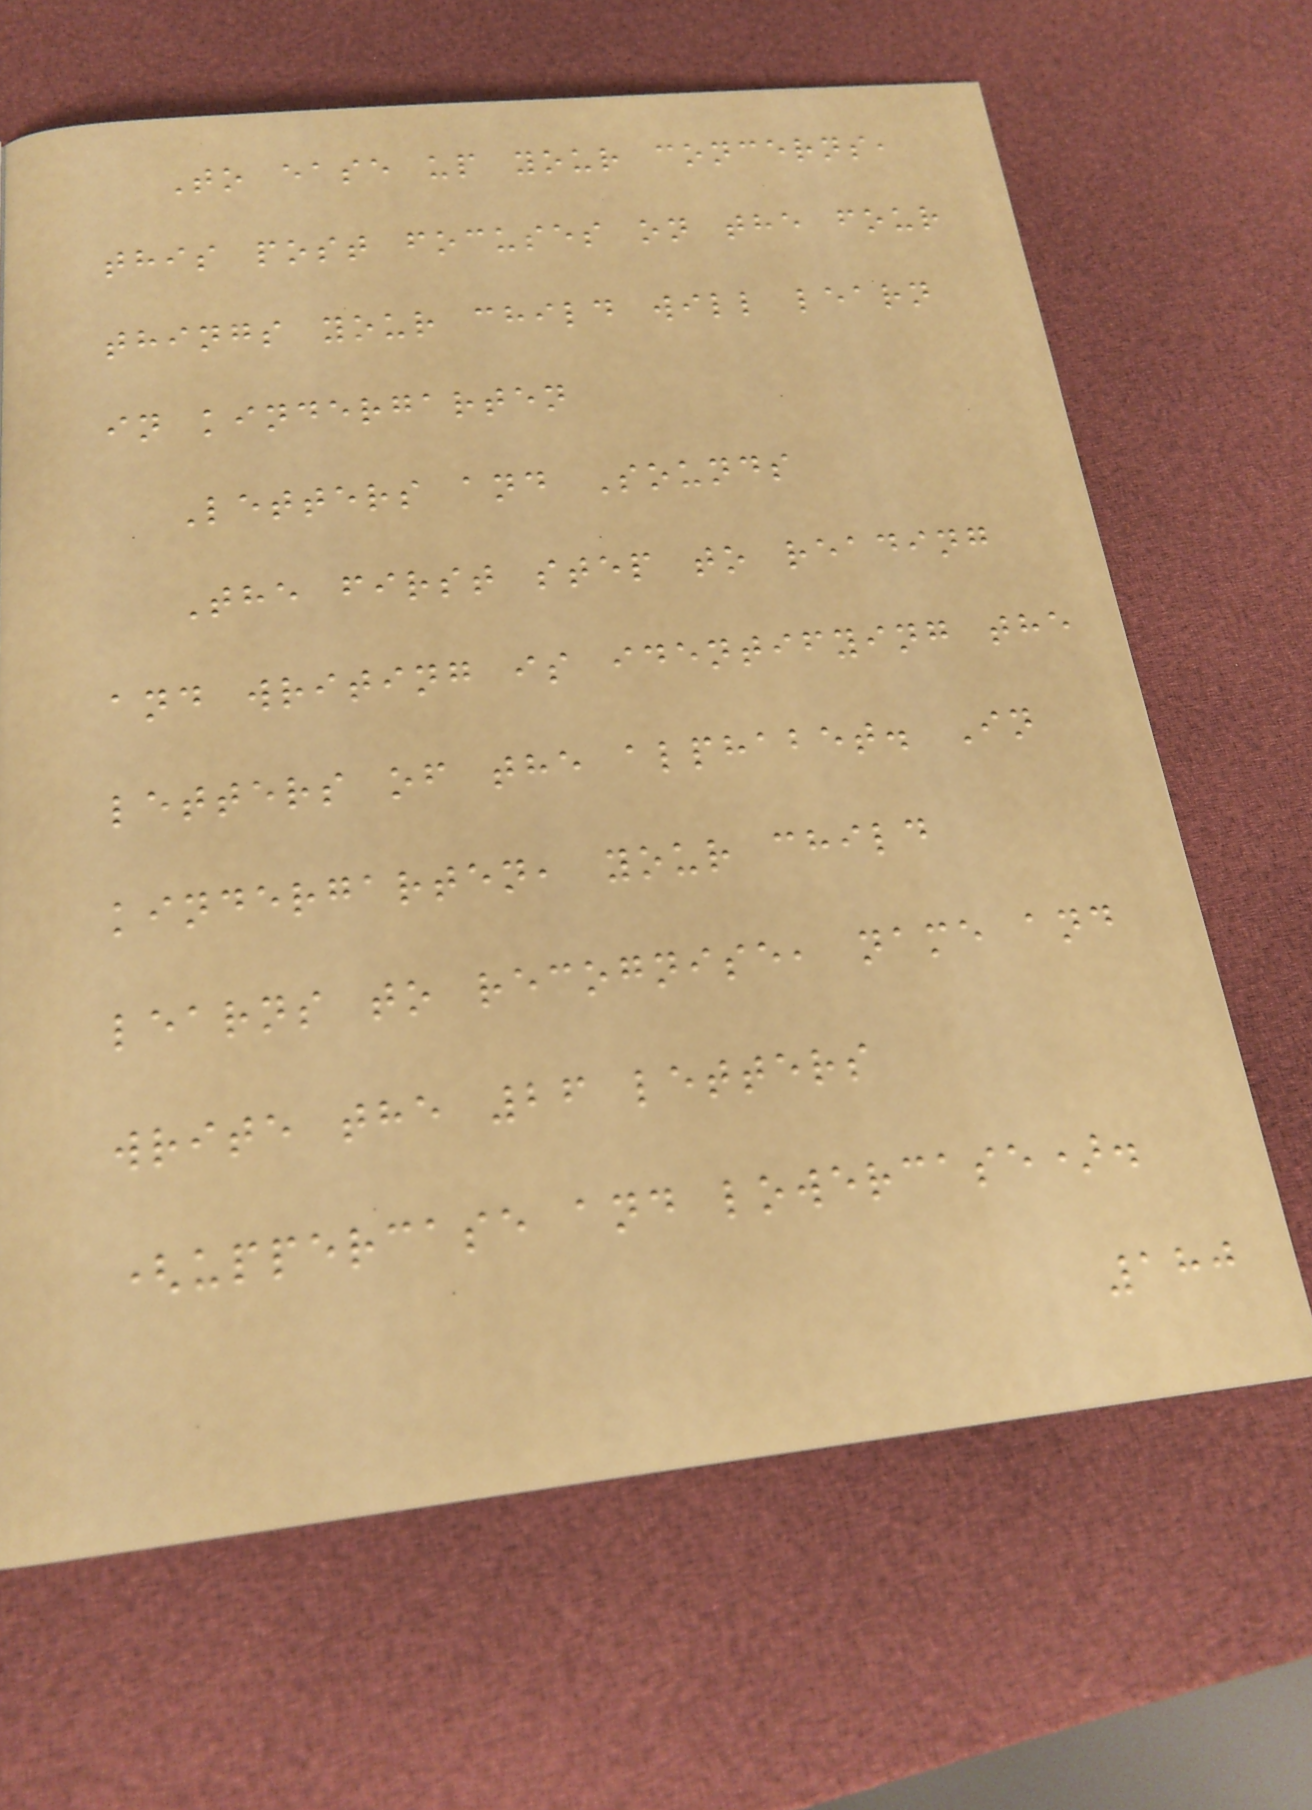To ease up your concerns,
this post focuses on the four
things your child will learn
in kindergarten
Letters and Sounds
The first step to reading
and writing is identifying the
letters of the alphabet. In
kindergarten, your child
learns to recognise, name and
write the 26 letters
(uppercase and lowercase).
180
